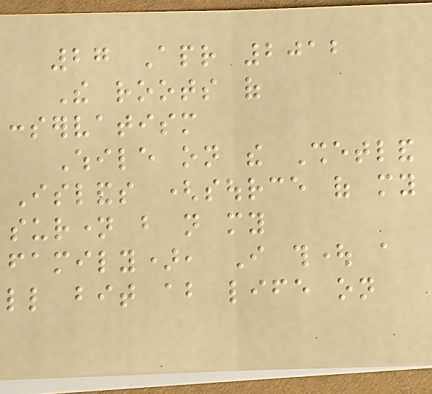27 Apr 2012
The roots of
conservatism
While on the Shetland
Islands (source of my
surname but not my
family), I thought a
little bit about life on
